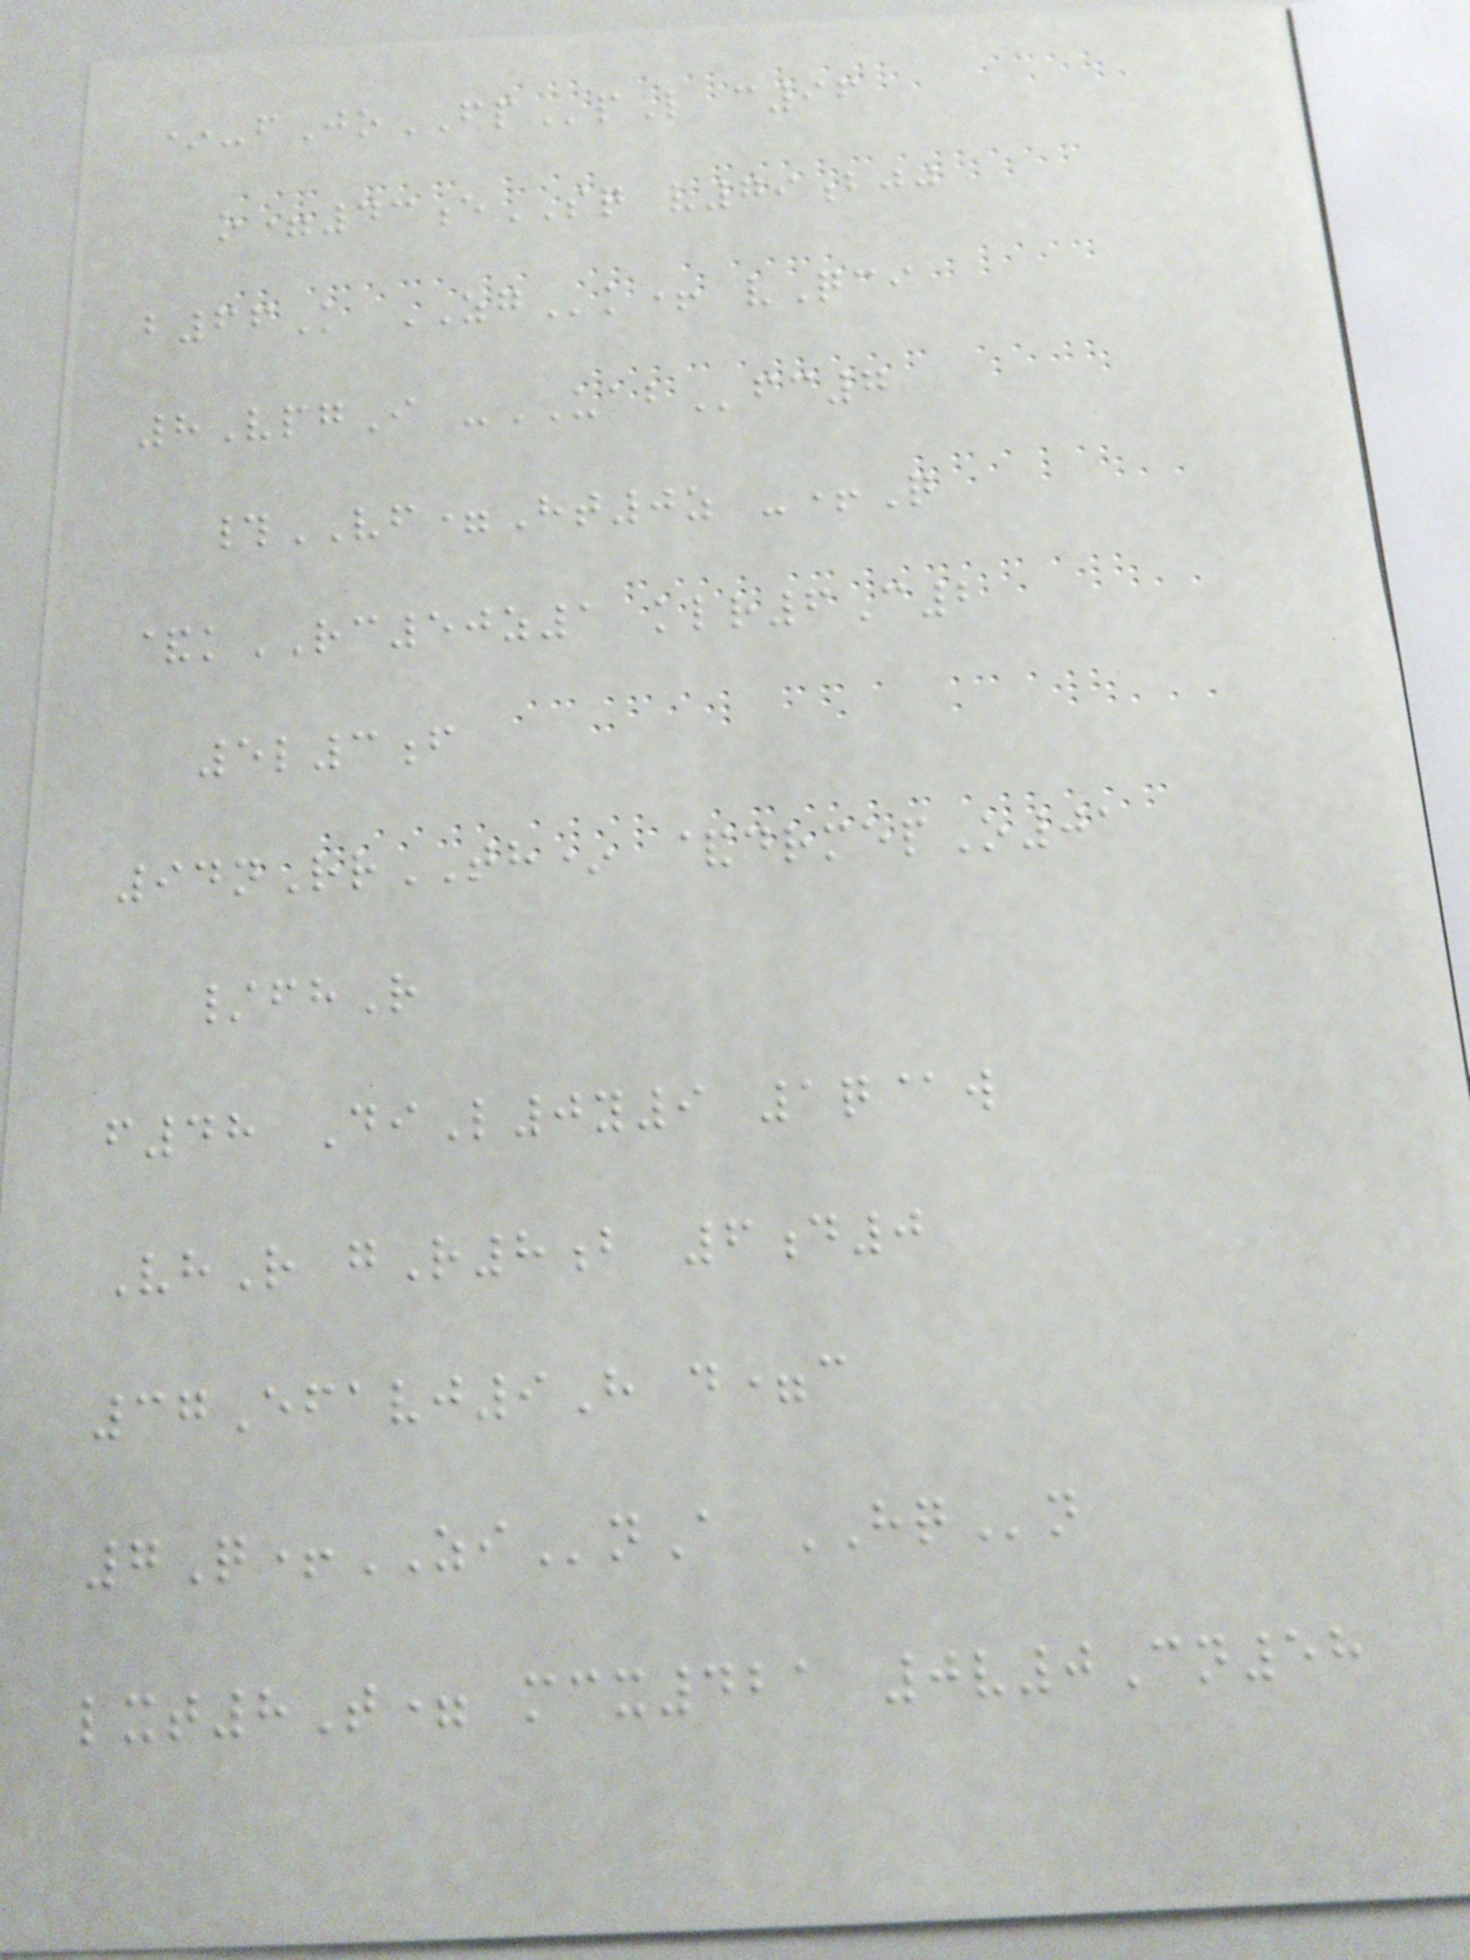*-fJoFPpL c96
o=43eSQ v79bjj
b66K ZGk+ vQci
8VpgI -UABfc7
#VF=Ht0z -+Q
&kRC50z1 klr6C2
5l3f
94nRrTH* &drmepO01
/fhR
f48 DiL0y9 1q@w
VhR gR8b 6d0
37Efavj9H d=c
7Q+ZInA HQn
lxt8T= mcx421 0v0Cn58
